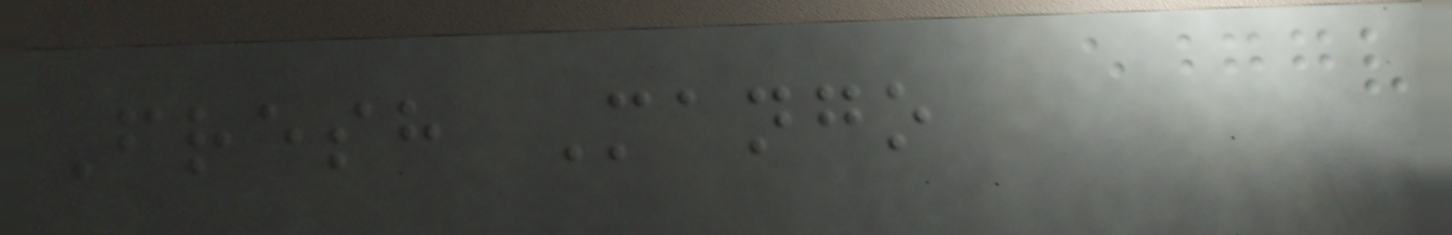Fresh Mango
